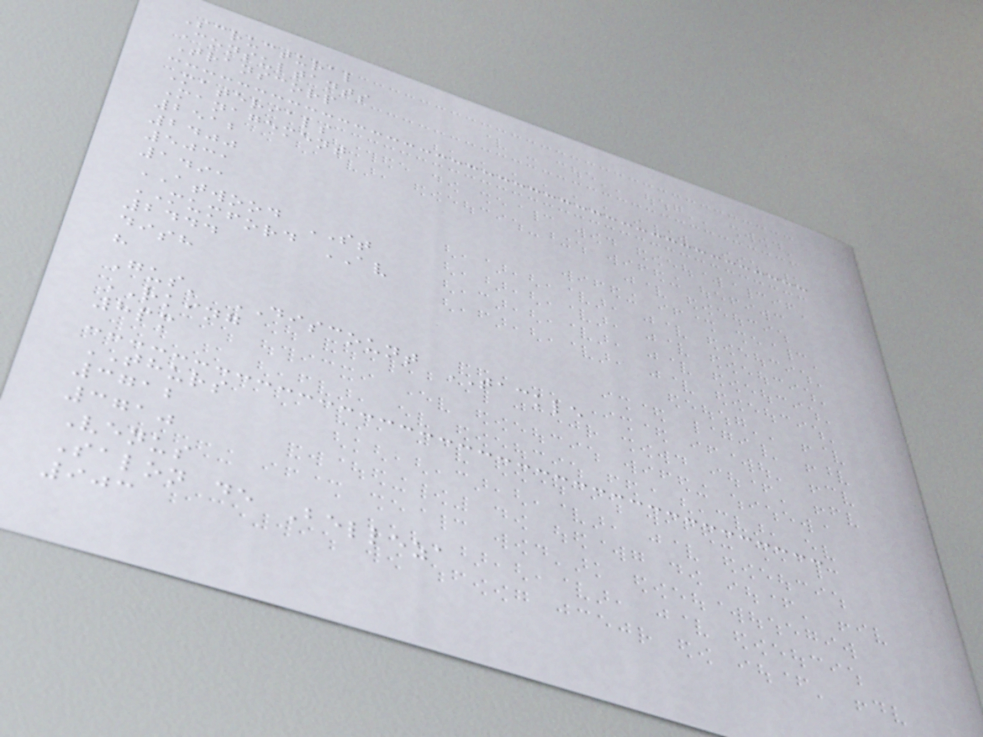Scructural
Consultants
Transcorp
Materials
Management
2512
2400
5031
1491
ATWOOD ST
MUMFORD AV
2444
dish
h
Gus' DISCOUNT TACKLE
RKING
8pm
THURS
3712
3710
Venus
Salon de Belleza
903
